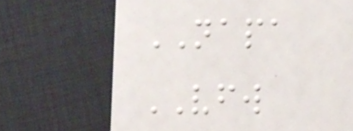NAPA
VFW
